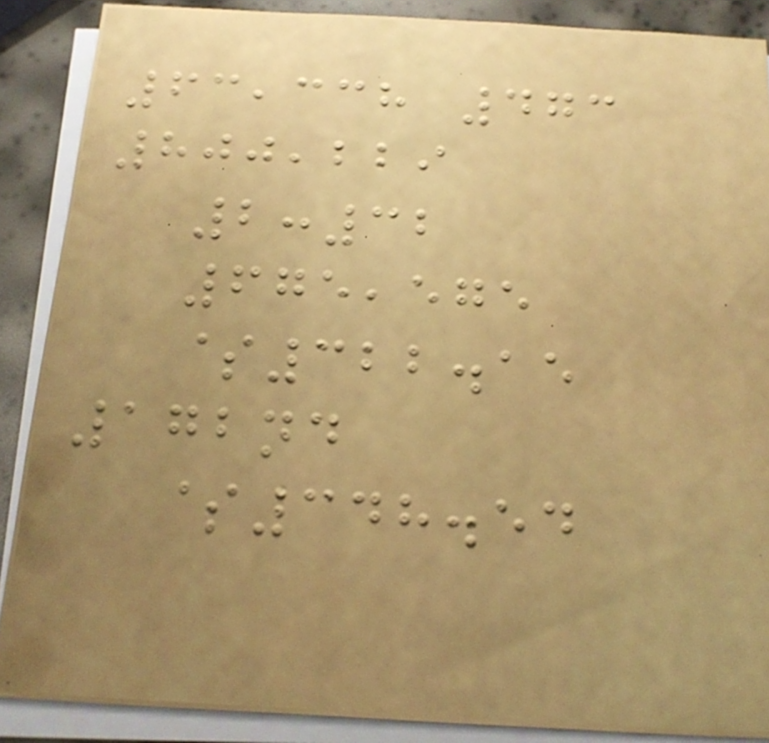63,338 473
800,229
2:32
675,575
$322.15
172nd
$348.54
